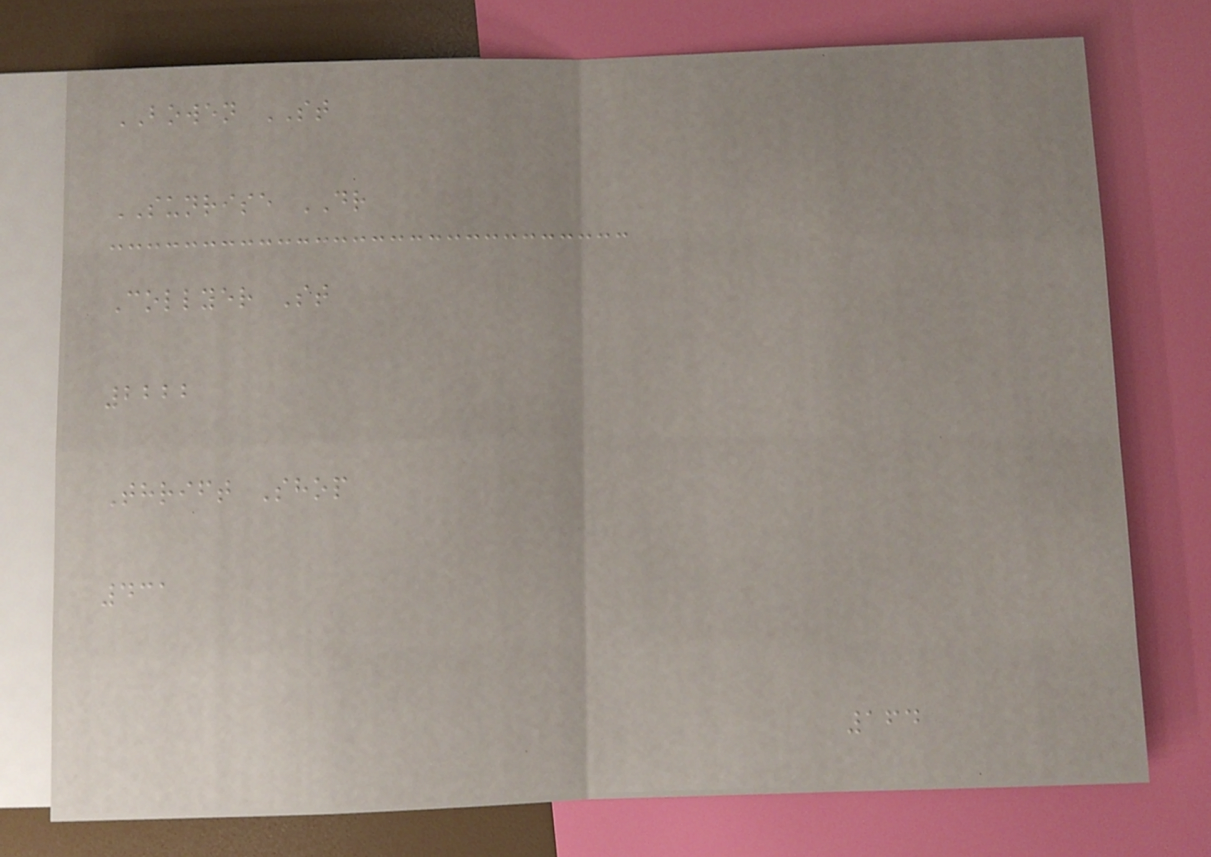BOWEN ST
SUNRISE DR
Collyer St
2222
Thrift Shop
431
164
